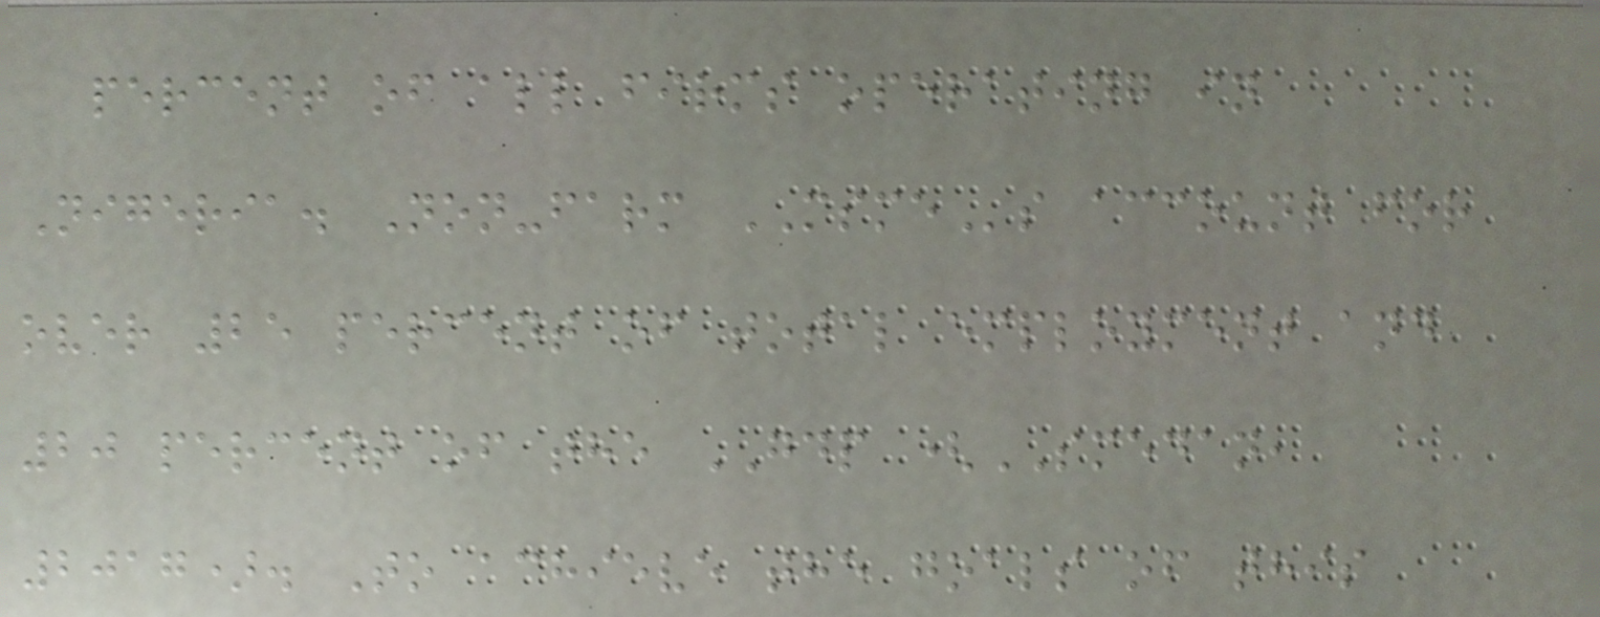percent of all firms operating in
Nigeria. Non-farm MSMEs account for
over 25 percent of total employment and
20 percent of the GDP (SMEDAN,
2017). To achieve the goals of this
